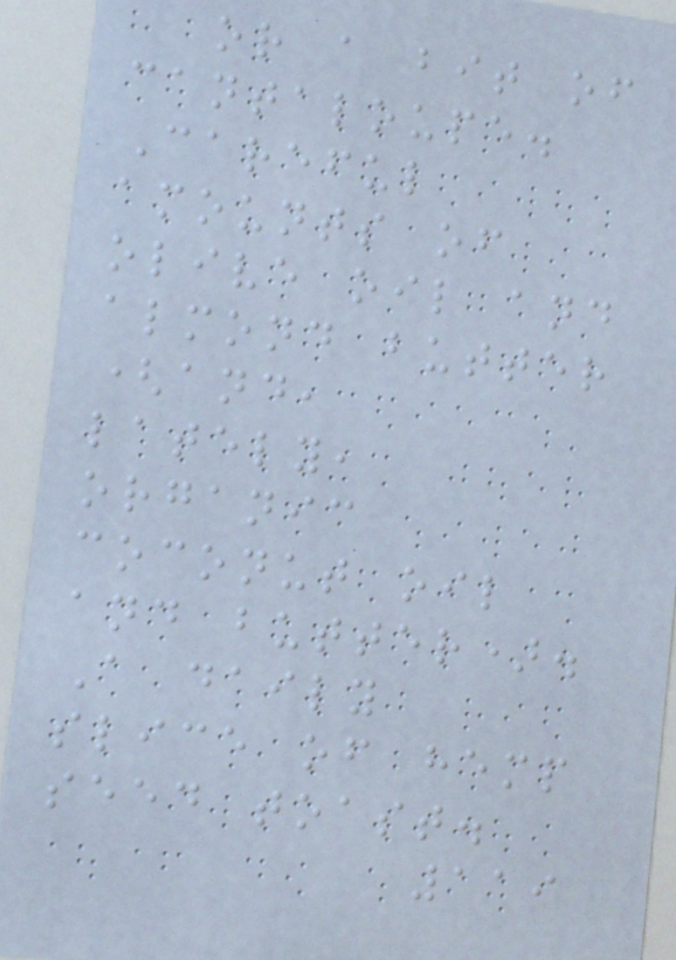or a bit of
cantaloupe.
Careful
amounts of
olive oil and
almond butter
(and,
lately,
organic
coconut oil
and butter).
A daily
slice of hemp
seed toast.
119
